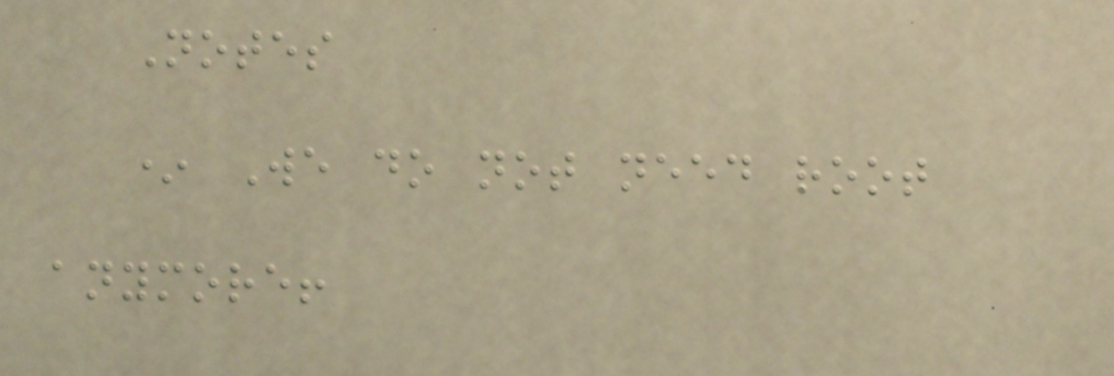Notes
* We do not need root
anymore!
